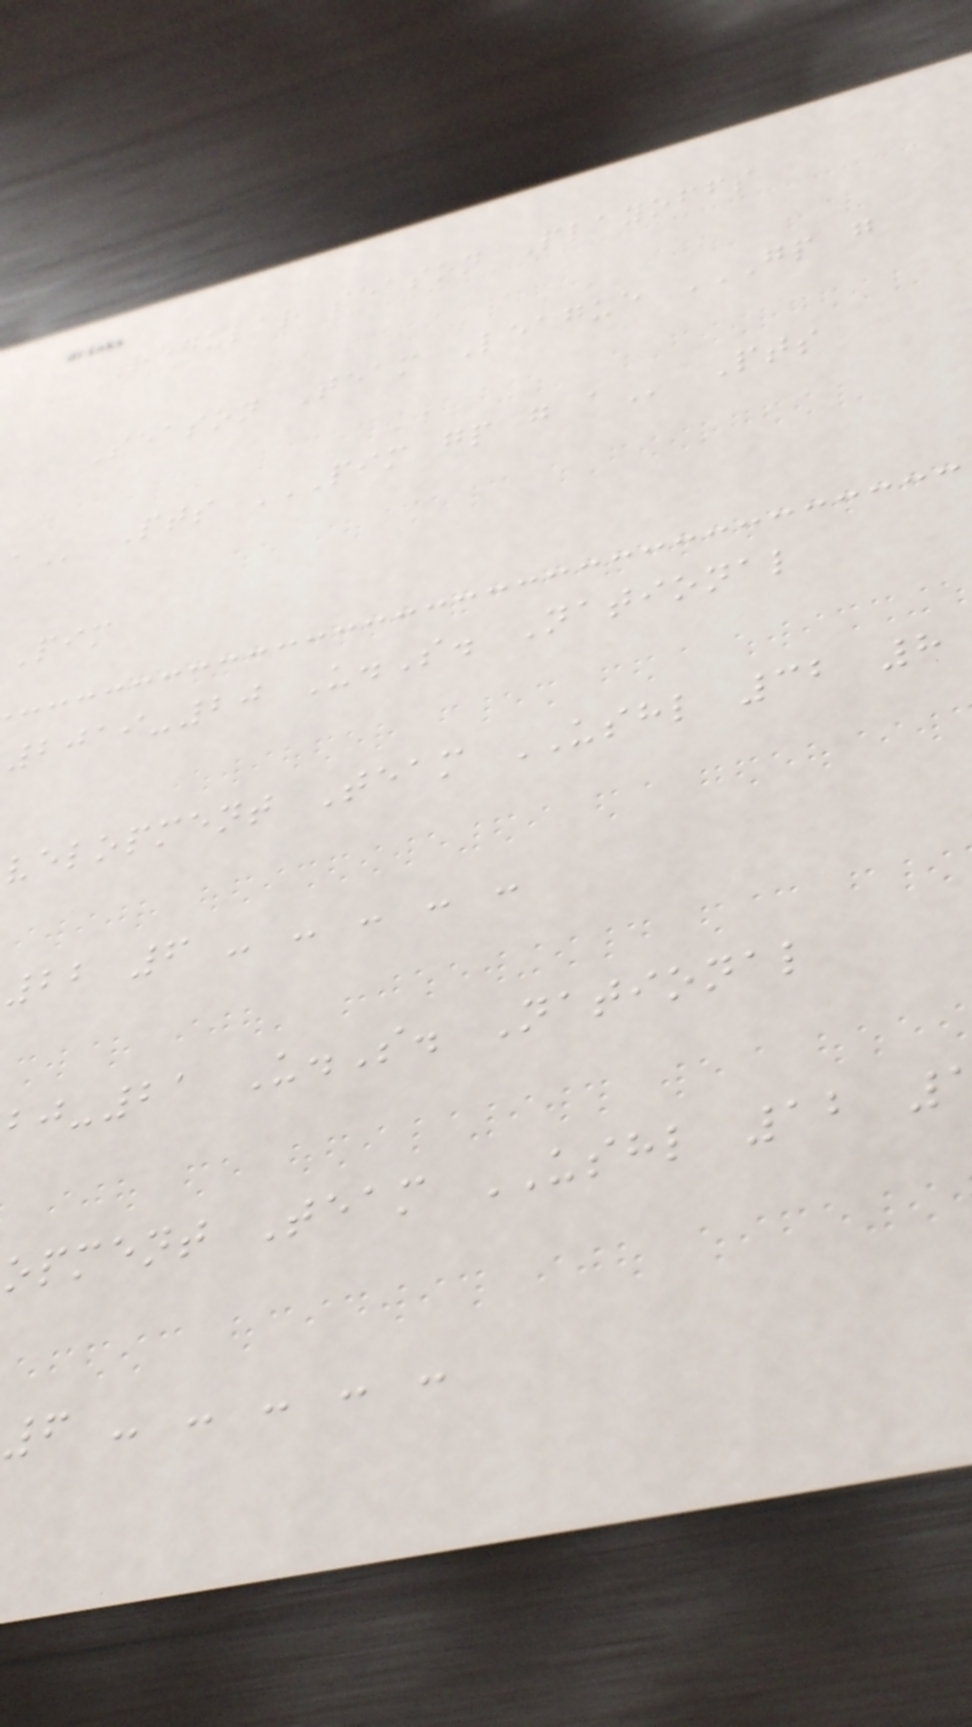Regular season Playoffs
Season Team League GP G
2019-20 U.S. National
velopment Team USHL 32 8
22 6 - - - - -
-21 U.S. National
opment Team USHL 12
6 - - - - -
